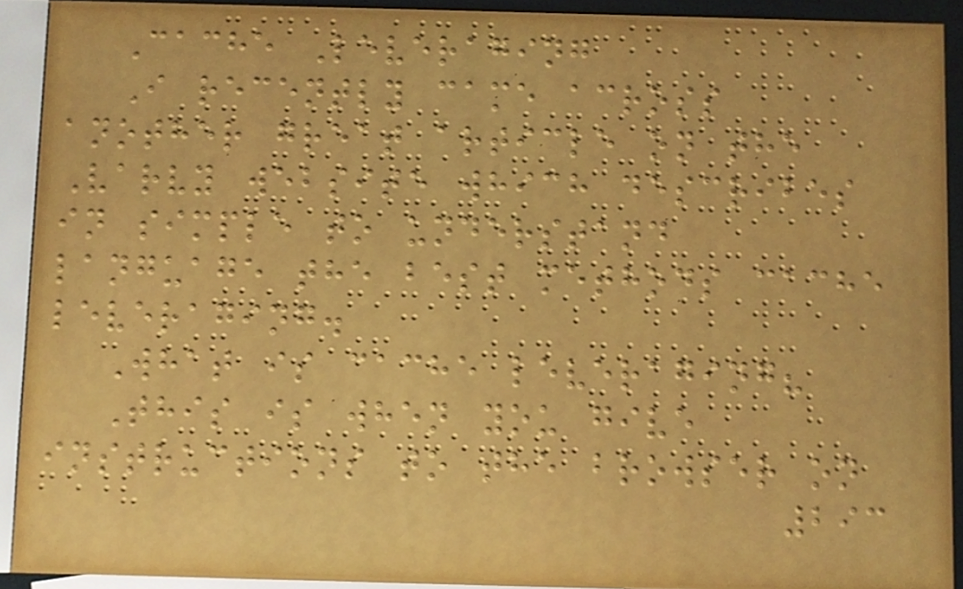Cache Leveraging
I recently came across
another great article on the
Varvy website which describes
in simple to understand
language the best methods cache
leveraging.
What is cache leveraging?
This is when you give
instructions to the browser on
293
